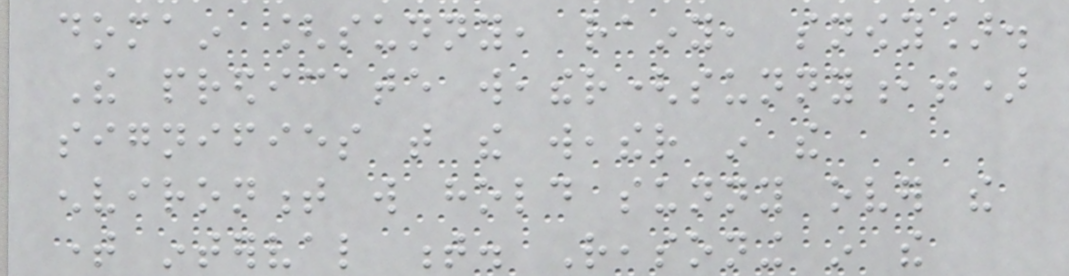domain [sunny, rainy, snowy].
The predicate weather(sunny,t)
signifies that the weather in the
environment will hold sunny over the
time interval t. Reasoning in the
